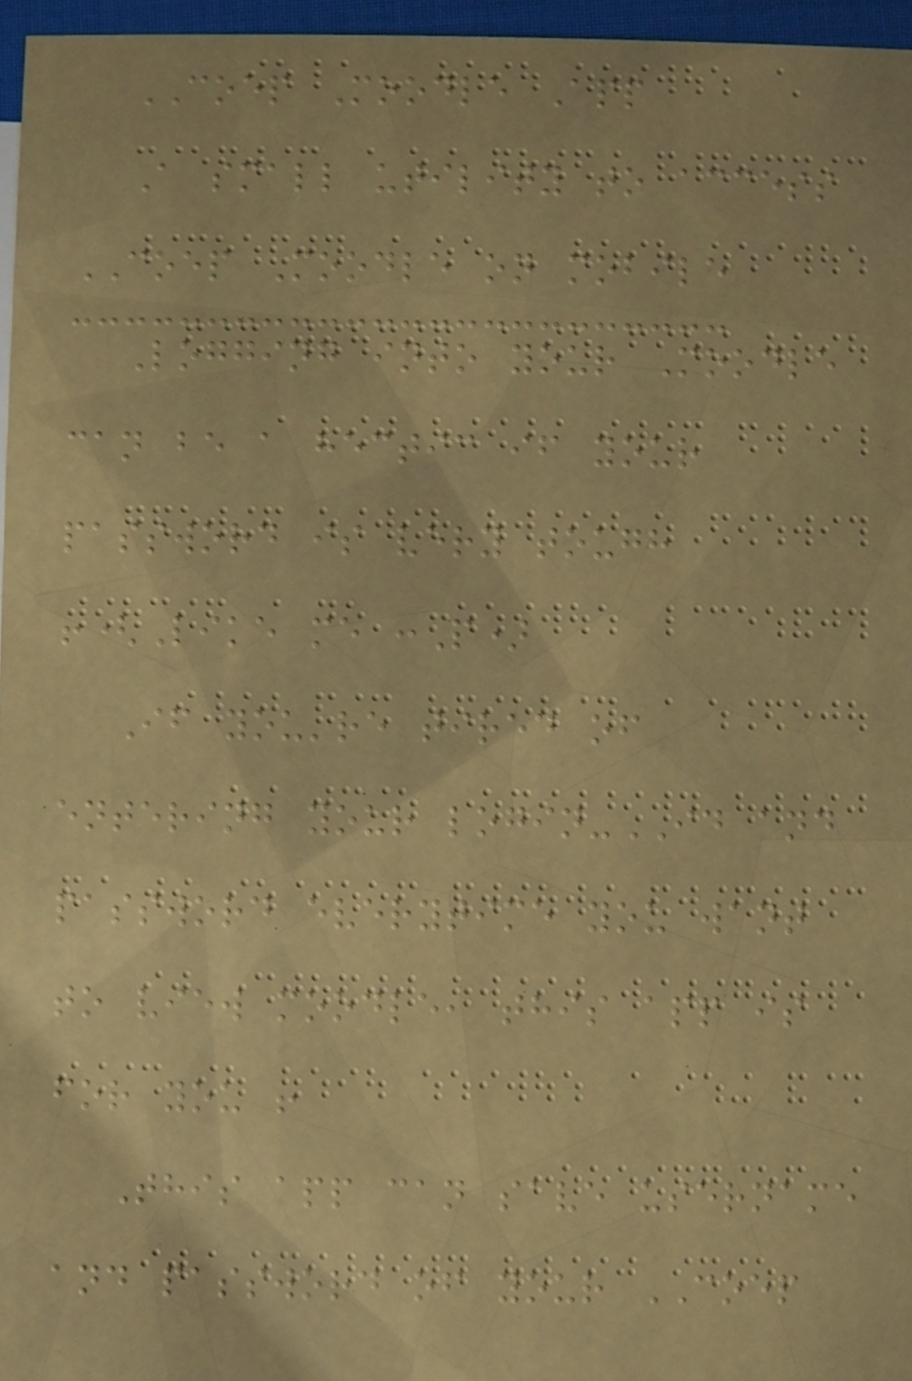COEP Moodle App
A small utility to access
COEP Moodle on mobile
Logging into your Moodle
can be a hectic if your
password is very tough
!(Like me :P)
If you're tired of
entering your login-ID and
password everytime you want
to view moodle, this app is
for you !
This app can save username
and password of your COEP
